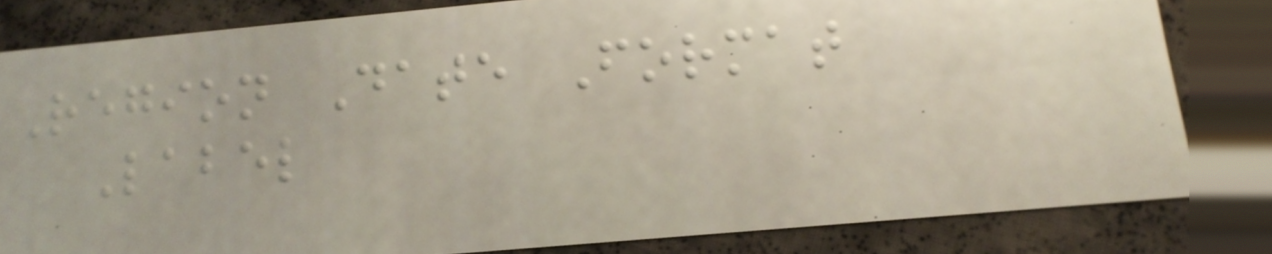Region Date Format
Label
